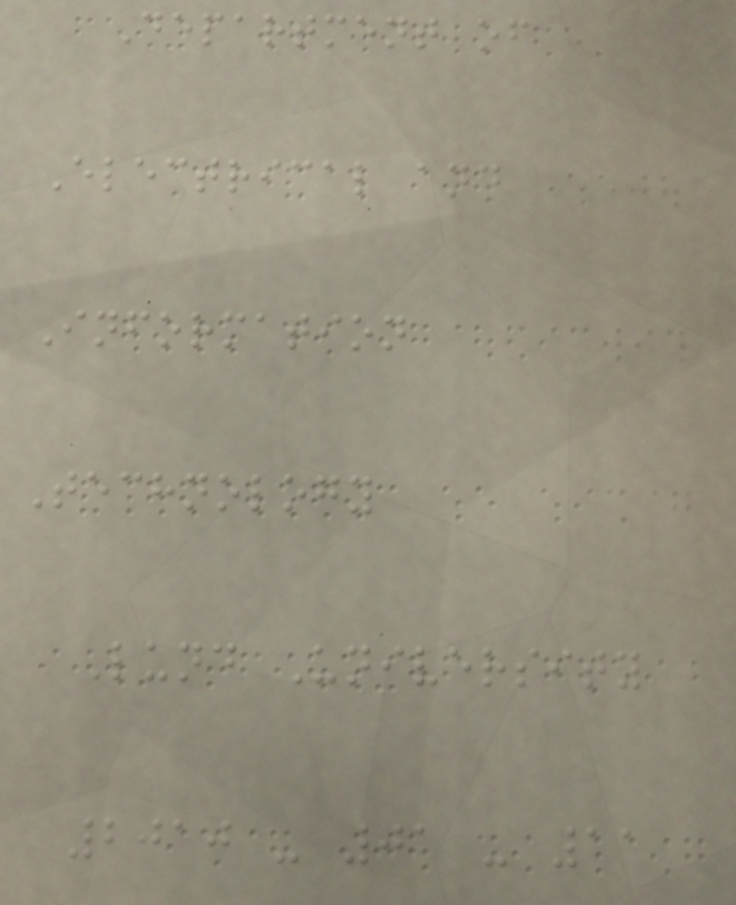Department of
Electrical and
Information
Technology
Lund University
2010 - 01 - 11
